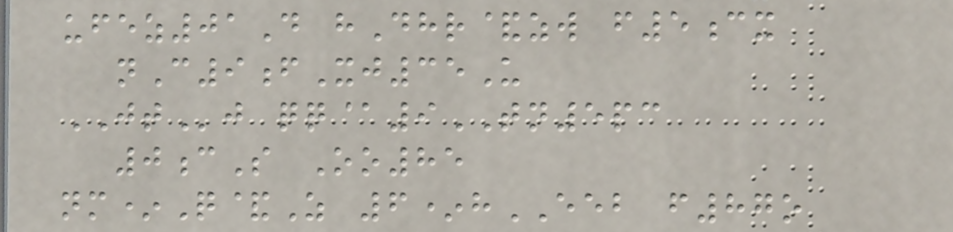ufez01D hDhr&zw f5cx
nC9fXj35U
JTj qq@9TN5pc
0cS Oo85
nm*Q&Z 6*hEEB f87o
